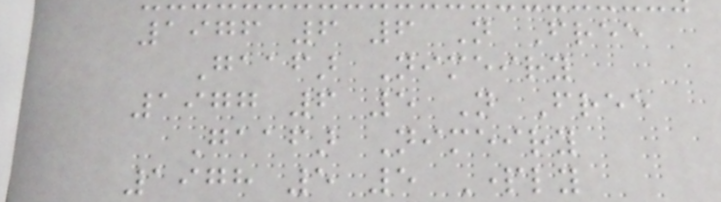1976 6 6 Not Free
Gaafar Nimeiry
1977 6 5 Not Free
Gaafar Nimeiry
1978 5 5 Partly
